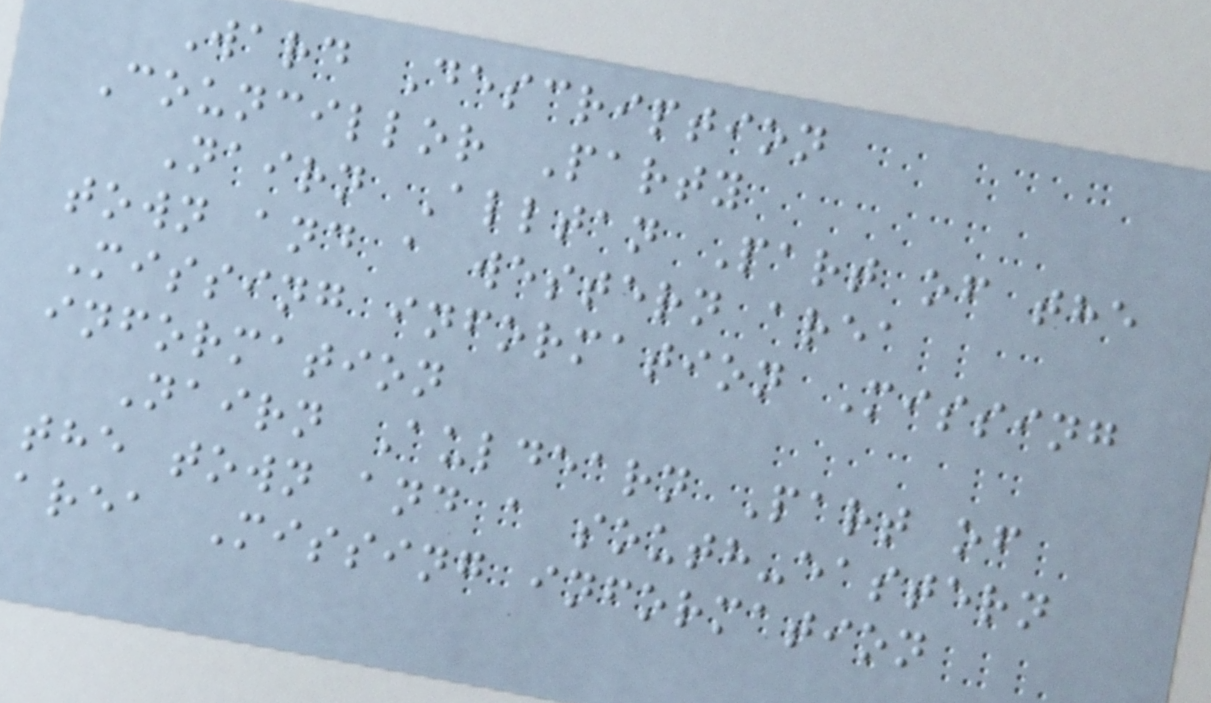Ward Description
Councillor Party
Nairn Alltan Part of the
town and a western area
Missing information Missing
information
Nairn Auldearn Part of
the town and a south-eastern
area Missing information
